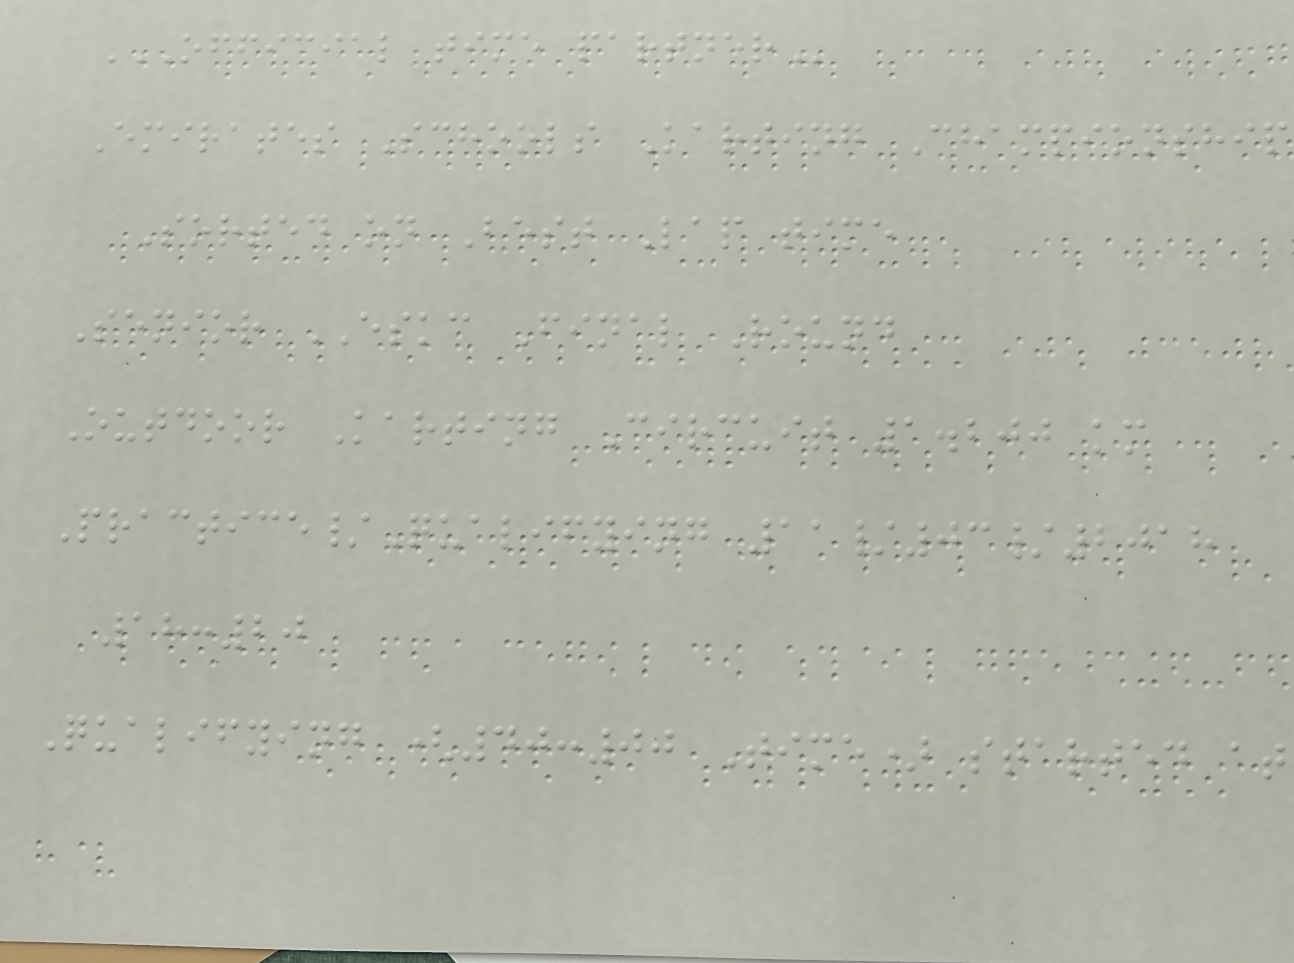OFFICIAL TIME PARTNER
Emirates Schools Karting Championship
Sorted on Best Lap time
Senior ESKC Final Round
Outdoor Karting Circuit 1.200 km
Practice/Qualifying 11/03/2018
18:20
Qualifying (40:00 Time) started at
